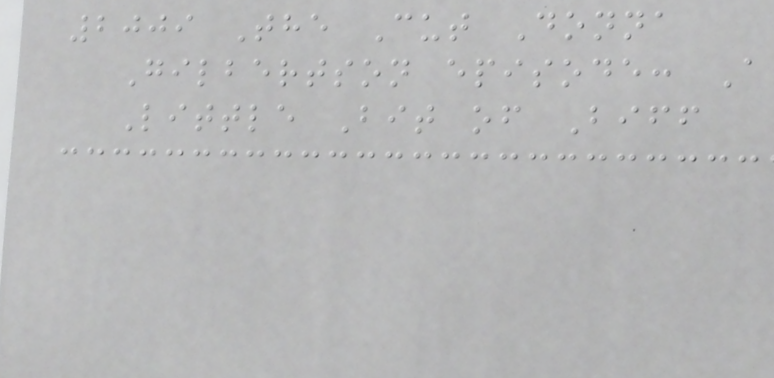2009 The Cut Donna
Gilbertson episode: A
Little Bit of Biff
